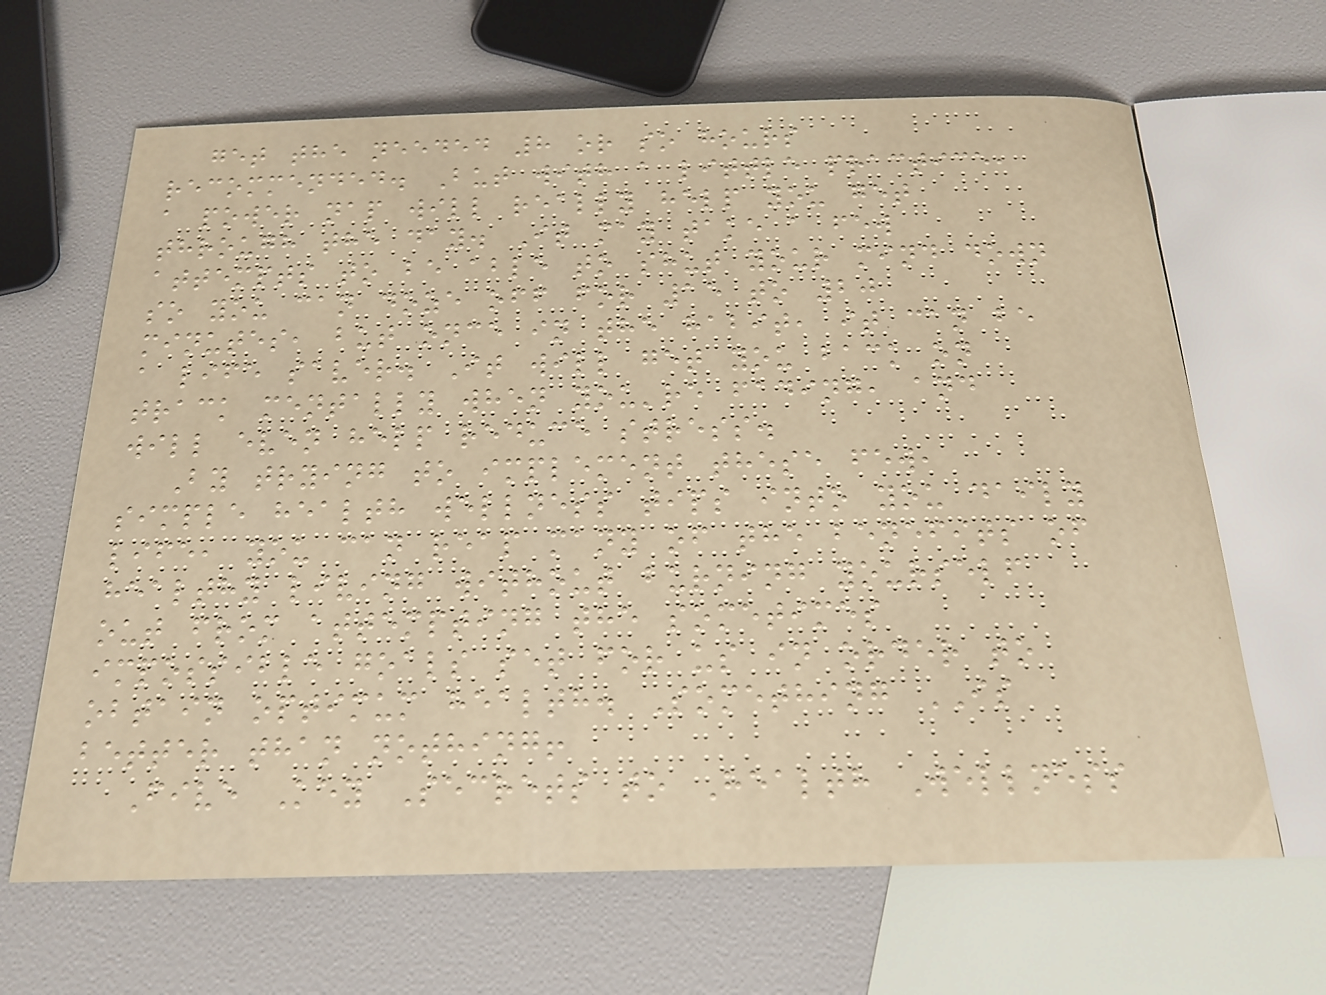get the needed 8 or so hours
recommended. But with a little practice,
a power nap will really help you get
through the day. It may take a few
attempts to be able to shut your mind down
so you can doze off for 15 to 20
minutes, but once in the habit, it can be
a life saver. It will get you back on
track mentally when you're fading, and
will even help reduce stress.
By trying to implement these few,
simple health wellness tips into you daily
life, you can reap many of the benefits of
healthy living without burning yourself
out from attempting the sometimes
impossible goals set for us in order to
obtain optimum health. Something IS
better than nothing!
Five Key Secrets to Health Wellness
